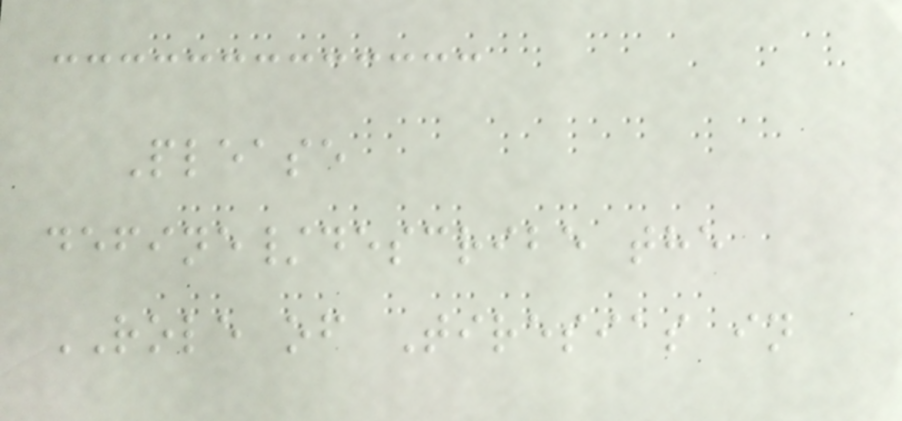Please
define/describe the
ROLE of Tiresias in
